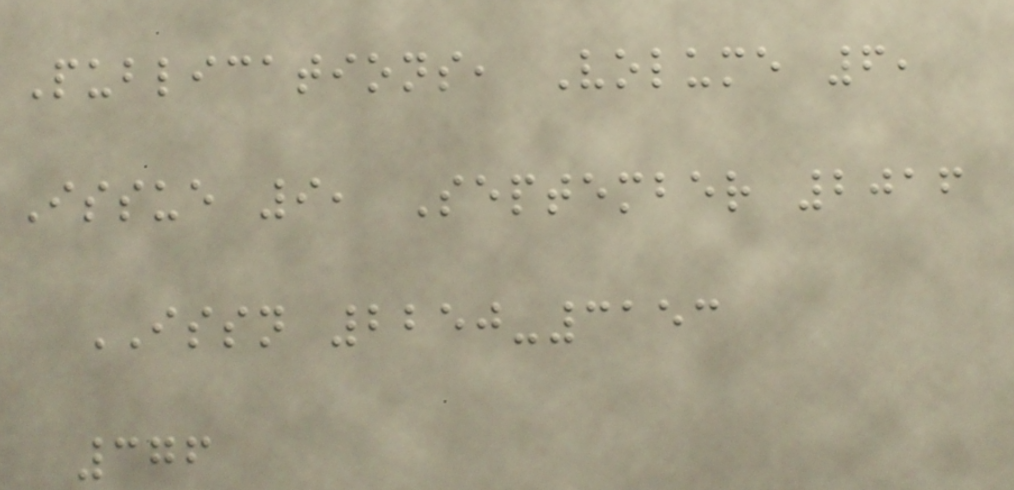Publications, Volume 6,
Issue 9, September 2016
ISSN 2250-3153
376
